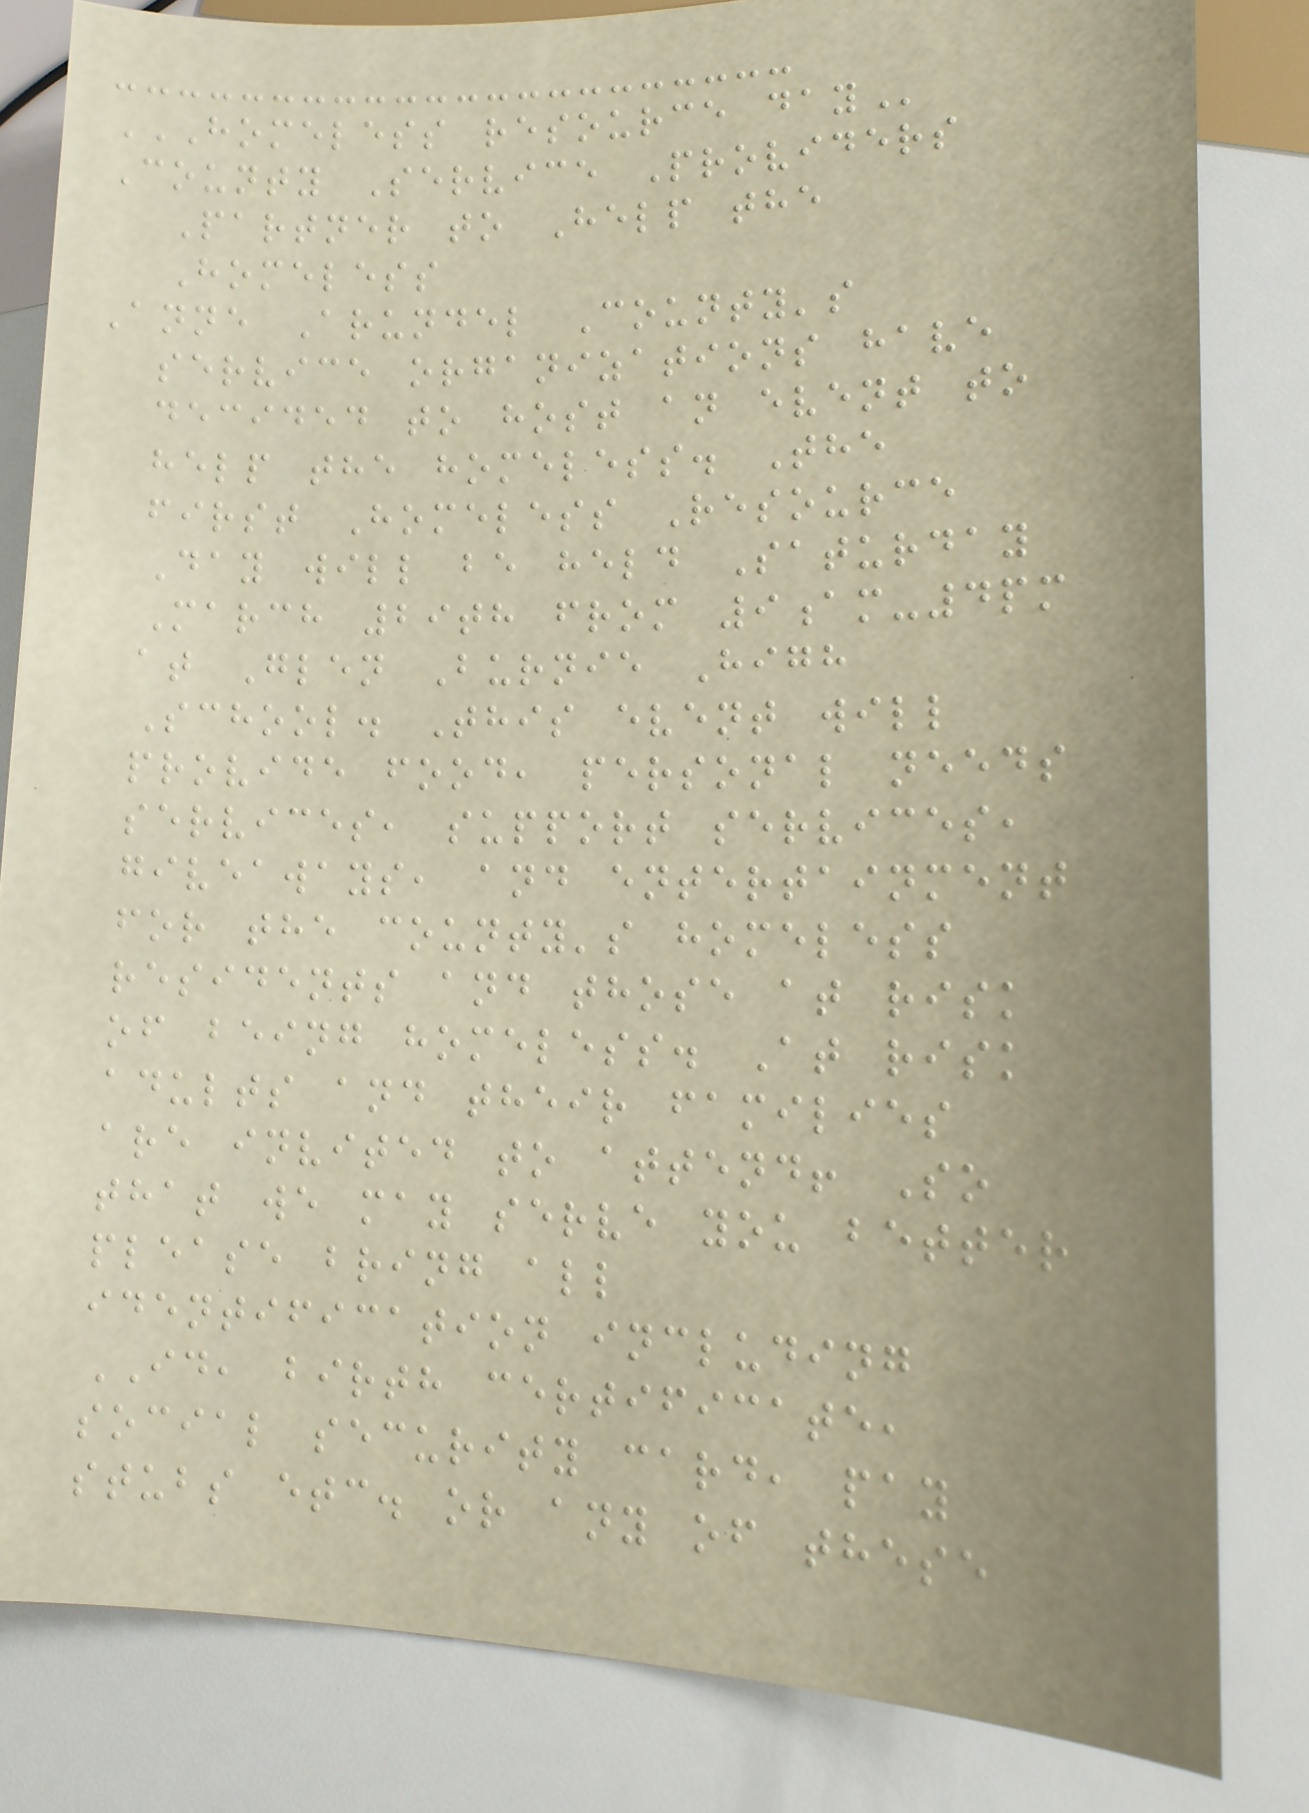HOMELESS RESOURCE DAY
County Service Providers
Partner to Help the
Homeless
Anne Arundel County's
service organizations have
decided to host an event to
help the homeless. The
first Homeless Resource
Day will be held Saturday
March 29th from 9am-4pm
at Glen Burnie High
School. This event will
provide food, personal needs
services, support services,
giveaways, and entertainment
for the county's homeless
residents and those at risk
of being homeless. At risk
adults and their families
are invited to attend! So
that we may serve you better
please bring all
identification including
ID, birth certificate,
social security card, pay
stubs etc. or any of these
